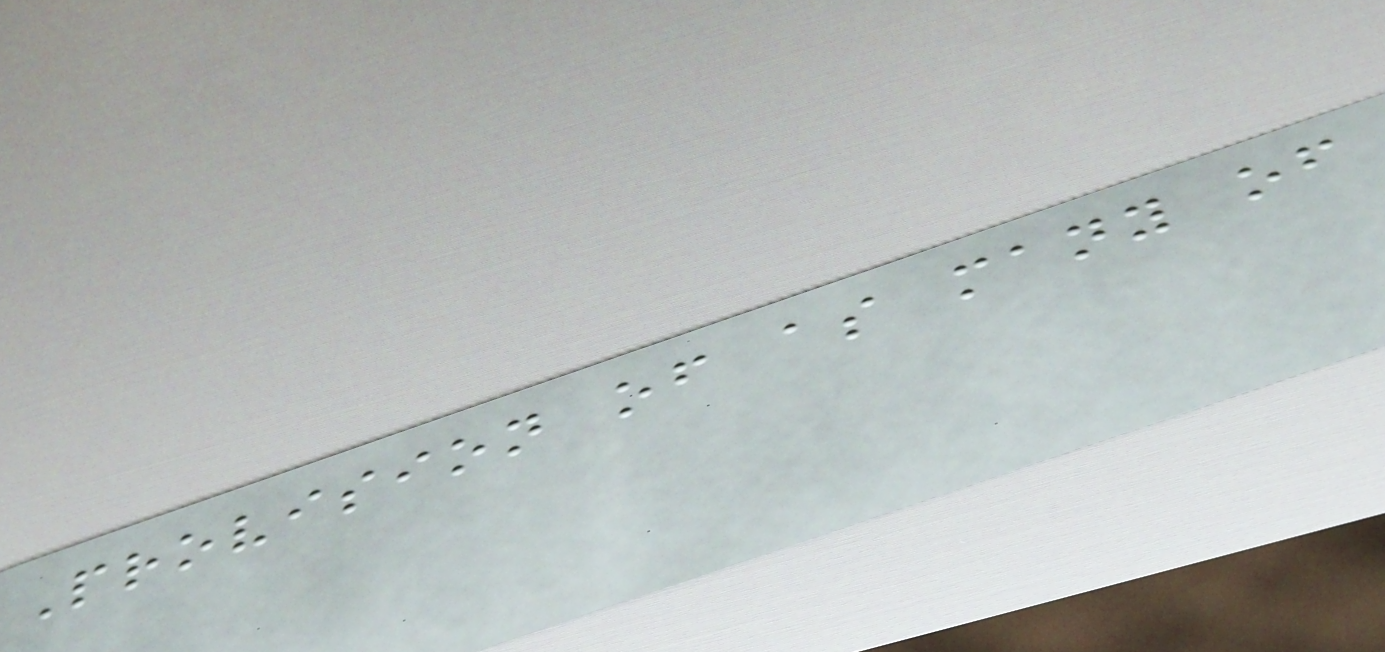Provision of as many of
